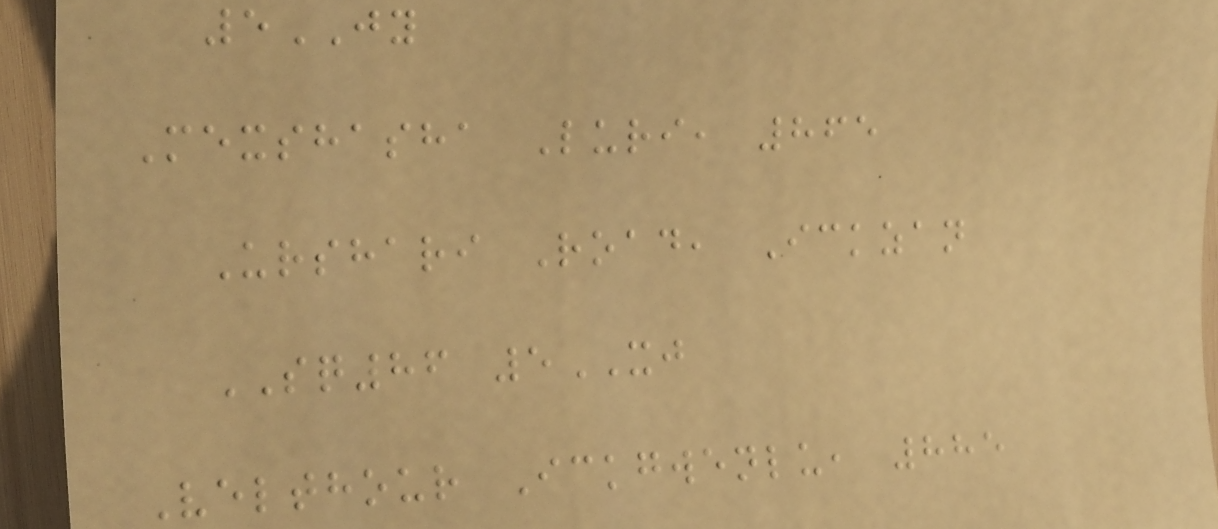5JY
Mexshasha Luri, 865
Urshari Road, Ickzan
SQ86 5XJ
Velthour Ickgwenlu, 885
